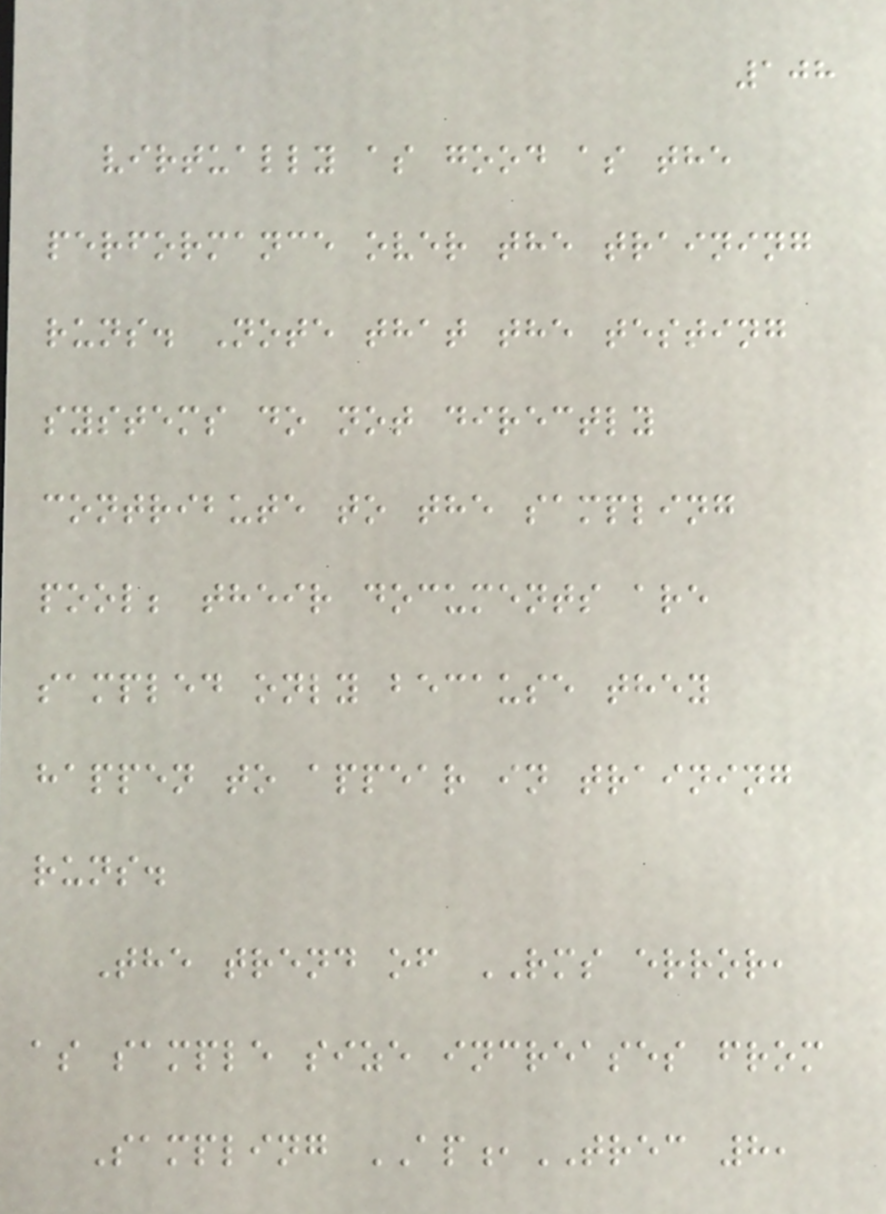108
virtually as good as the
performance over the training
runs. Note that the testing
systems do not directly
contribute to the sampling
pool; their documents are
sampled only because they
happen to appear in training
runs.
The trend of RMS error,
as sample size increases from
Sampling AP,TREC 8,
